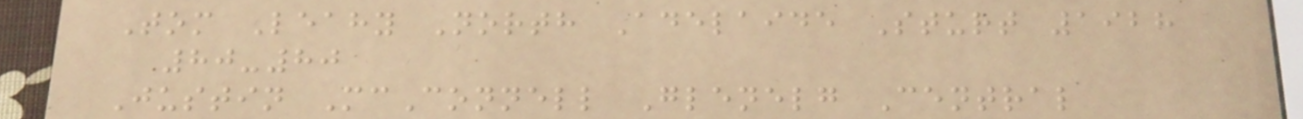Tom Leahy North Adelaide Sturt 1928
80-80
Justin McConnell Glenelg Central
